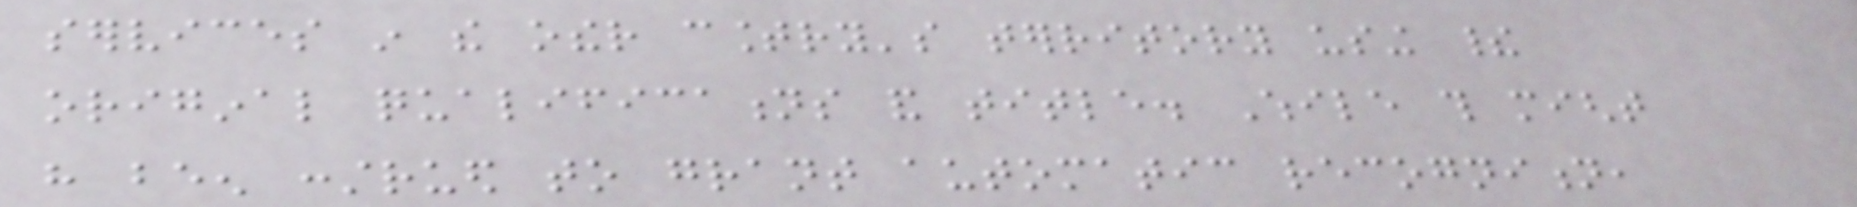services in the other country's territory using their
original qualifications and title. While this might
have been construed to grant automatic recognition,
